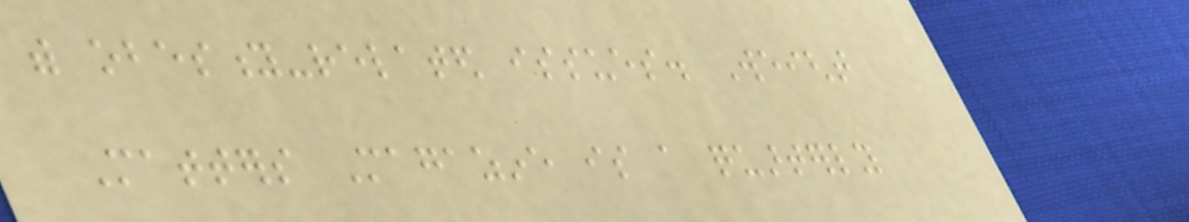with obesity-related issues. Weight
Matters Magazine is a quarterly
